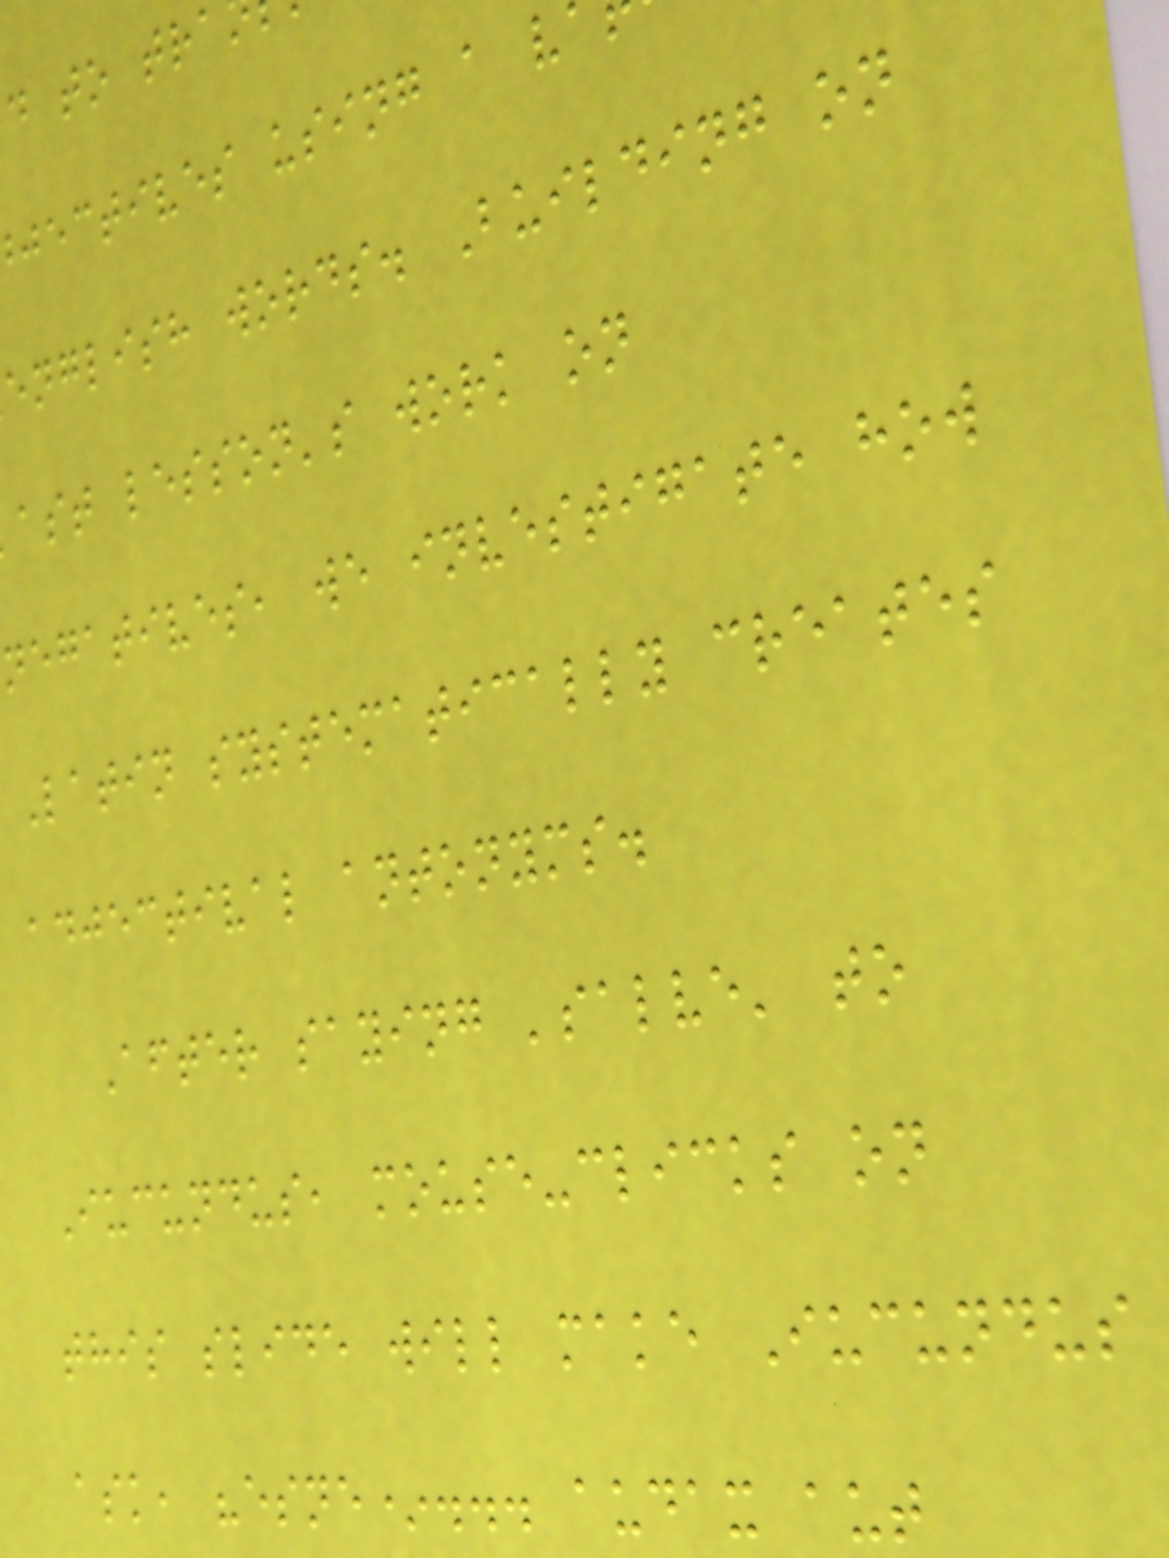d to tra
jectives using a v
english words. Building on
ast lesson's work on
negatives, we investigate how
Latin systematically creates
adjectival antonyms.
After saying 'salve' to
Iucundus, mouse-clicks on
this slide will make Iucundus
ask, "esne*... audax aut
